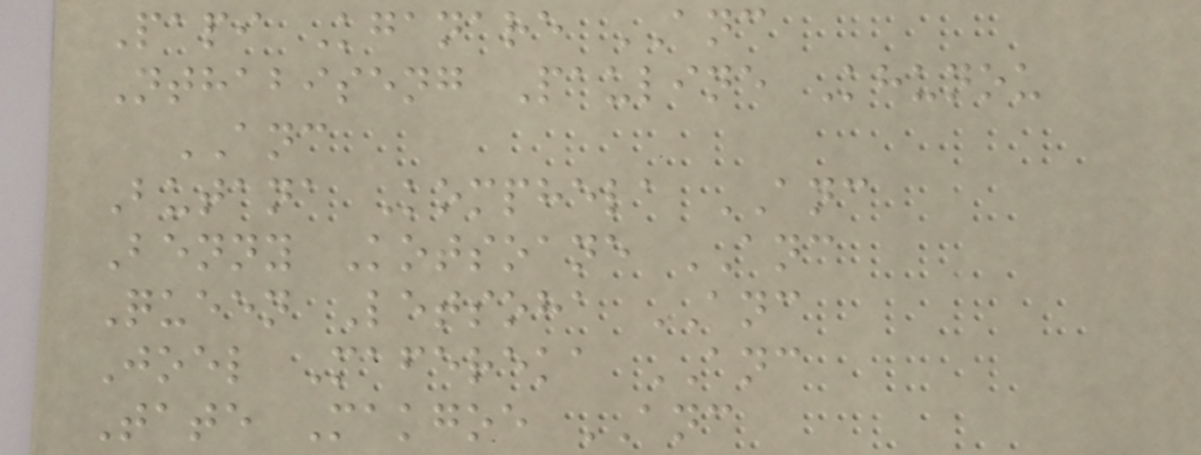Papi Kganare ANC
Nthabiseng Pauline Khunou
ANC
Butana Komphela ANC
Benny Kotsoane ANC
Queen Letsoha ANC
Joel Mafereka ANC
Tate Makgoe ANC
